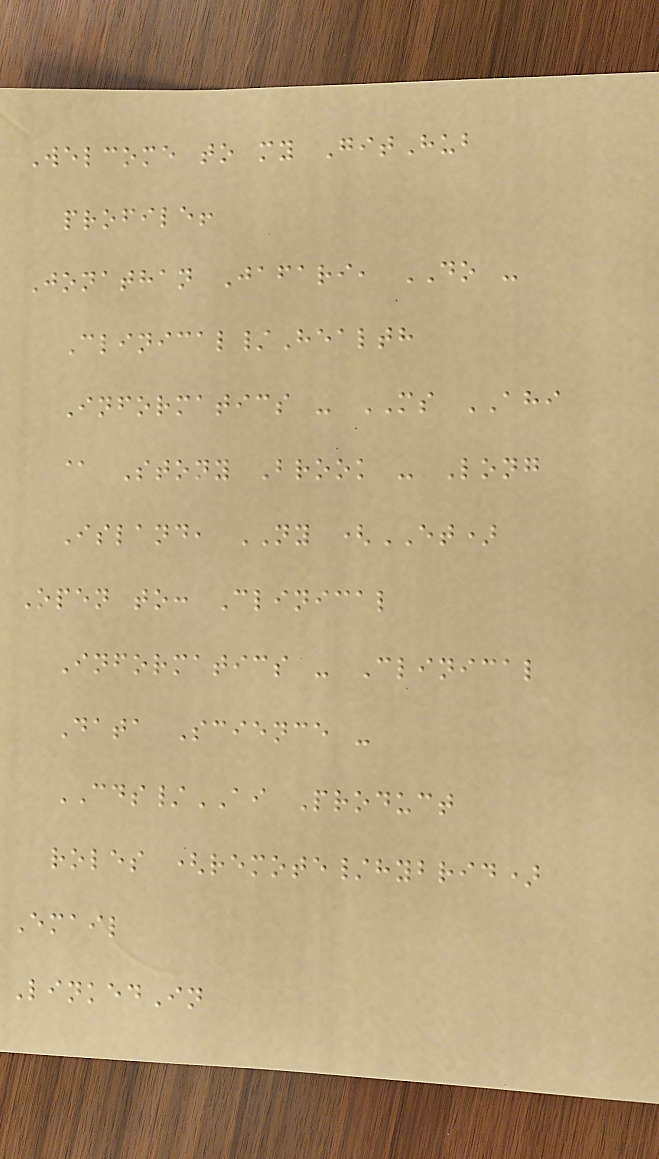Welcome to my GitHub
profile!
Jonathan Jafari, DO -
Clinical/Health
Informatics - MS AHI
@ Stony Brook - Long
Island, NY (ET)
Open to: Clinical
Informatics - Clinical
Data Science -
CDS/AI Product
roles (remote/hybrid)
Email
LinkedIn
